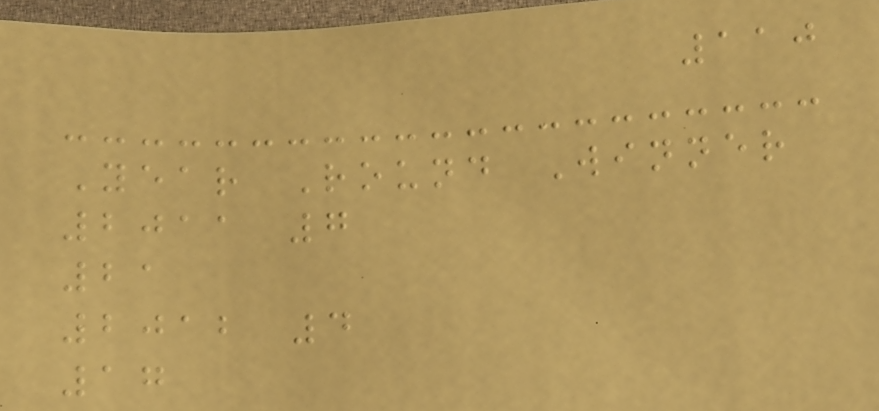110
Year Round Winner
2011 7
21
2012 4
17
